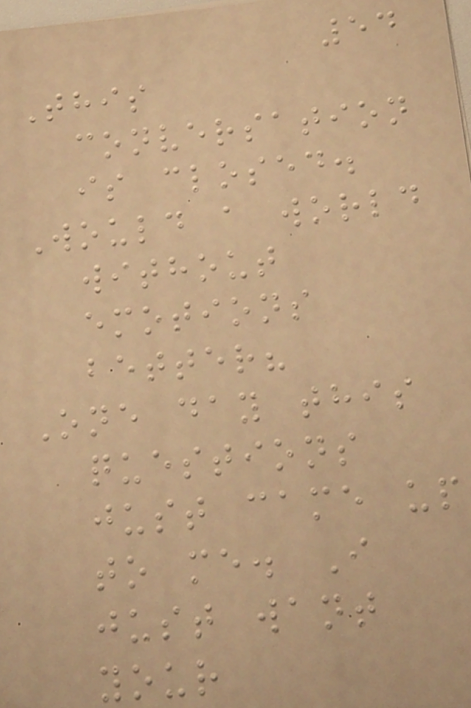54
This
conversation
is closed.
Would a world
without
emotions
better?
One day this
questions
just came up
to me. I
just want
your
